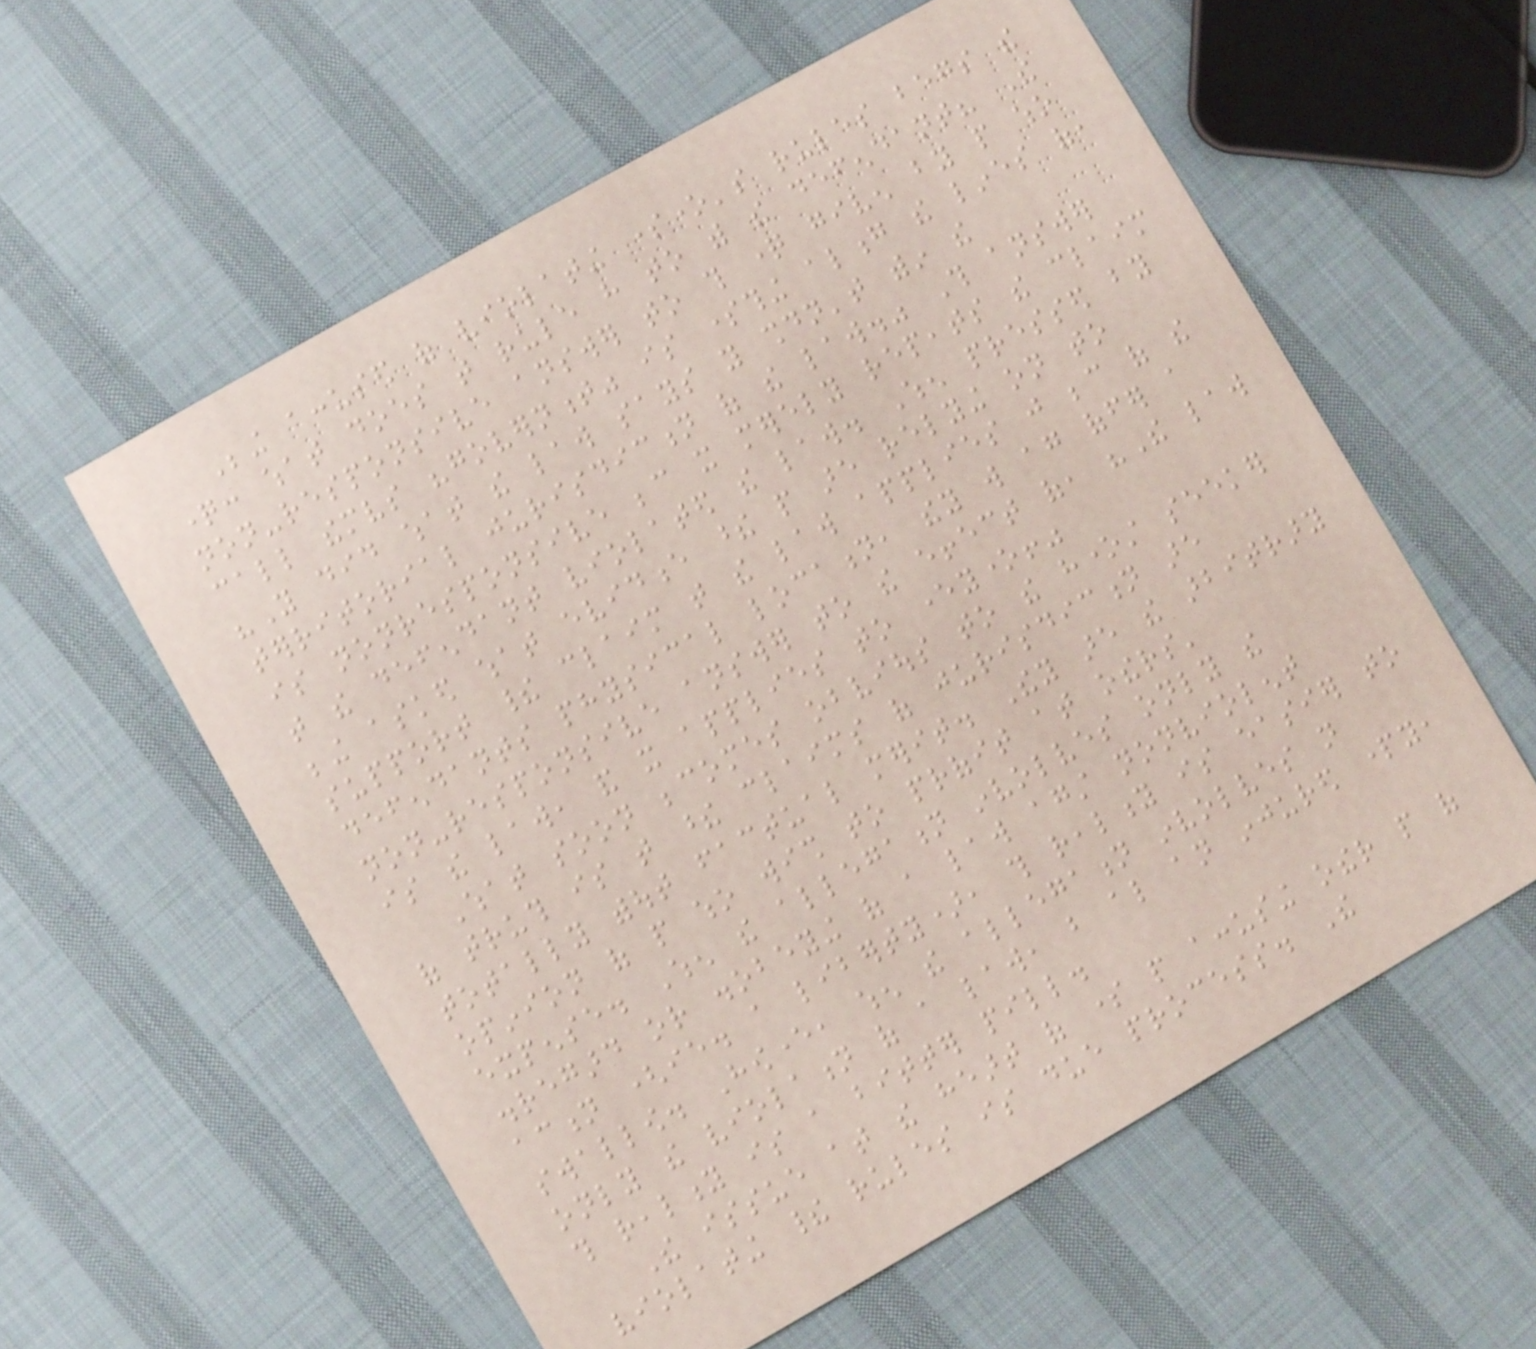Being accused of violating someone's rules begs the
question: what does that rule have to with the defendant? The
non-responsive answer to this question given by people who
call themselves "government" is something along the lines of,
"You did what the law says you shouldn't within the
territorial jurisdiction of the law." This answer
is nonresponsive because it merely repeats the claim
that the defendant violated the law. When pressed by
being asked what evidence these people are relying on to
support their claim that the law applies just because of the
defendants physical location, they will again offer a
non-responsive answer to the effect of, "The law
is the law, and it applies to everyone!"
What soon becomes obvious to the honest seeker
of truth is that these claims of jurisdiction are
totally without factual merit. They are the arbitrary
opinion of people who wish to profit at others'
expense. When the allegation involves only the
disregard or disobeying of a law against nonviolent
action (ie. a liberty), this reality is easier to
swallow. However, when the allegation involves not
only the violation of a law, but also an injured party,
this reality is a bitter pill.
The issue at the heart of some people accusing other people of
violating their rules is due process. The
